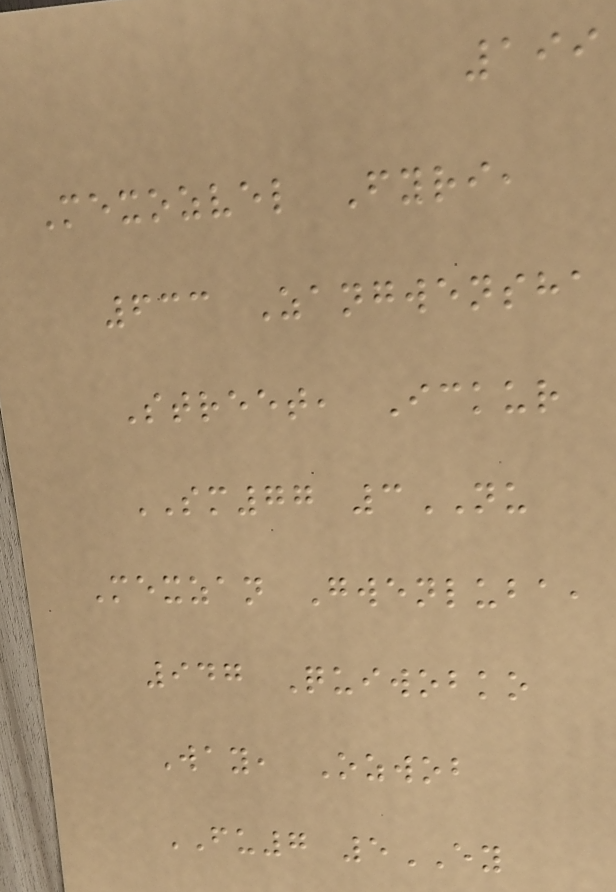199
Mexozvel Fyri,
633 Zangwensha
Street, Ickur
SM77 3NU
Mexzan Gwenluba,
947 Quiwobko
Way, Ozwob
FU7 5EY
